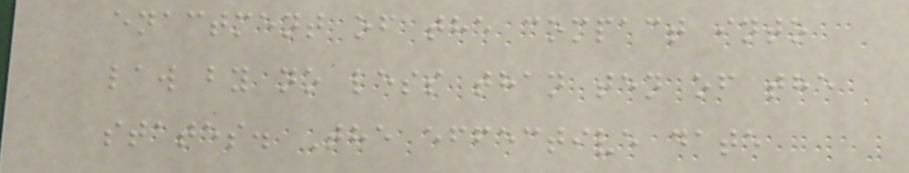enactment of the compact into
law by no less than ten of the
states. The effective date
